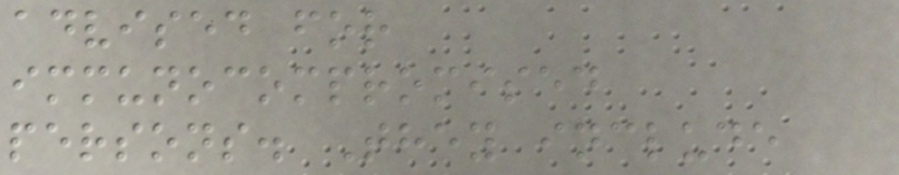advised for
immunocompromised
persons. They include
